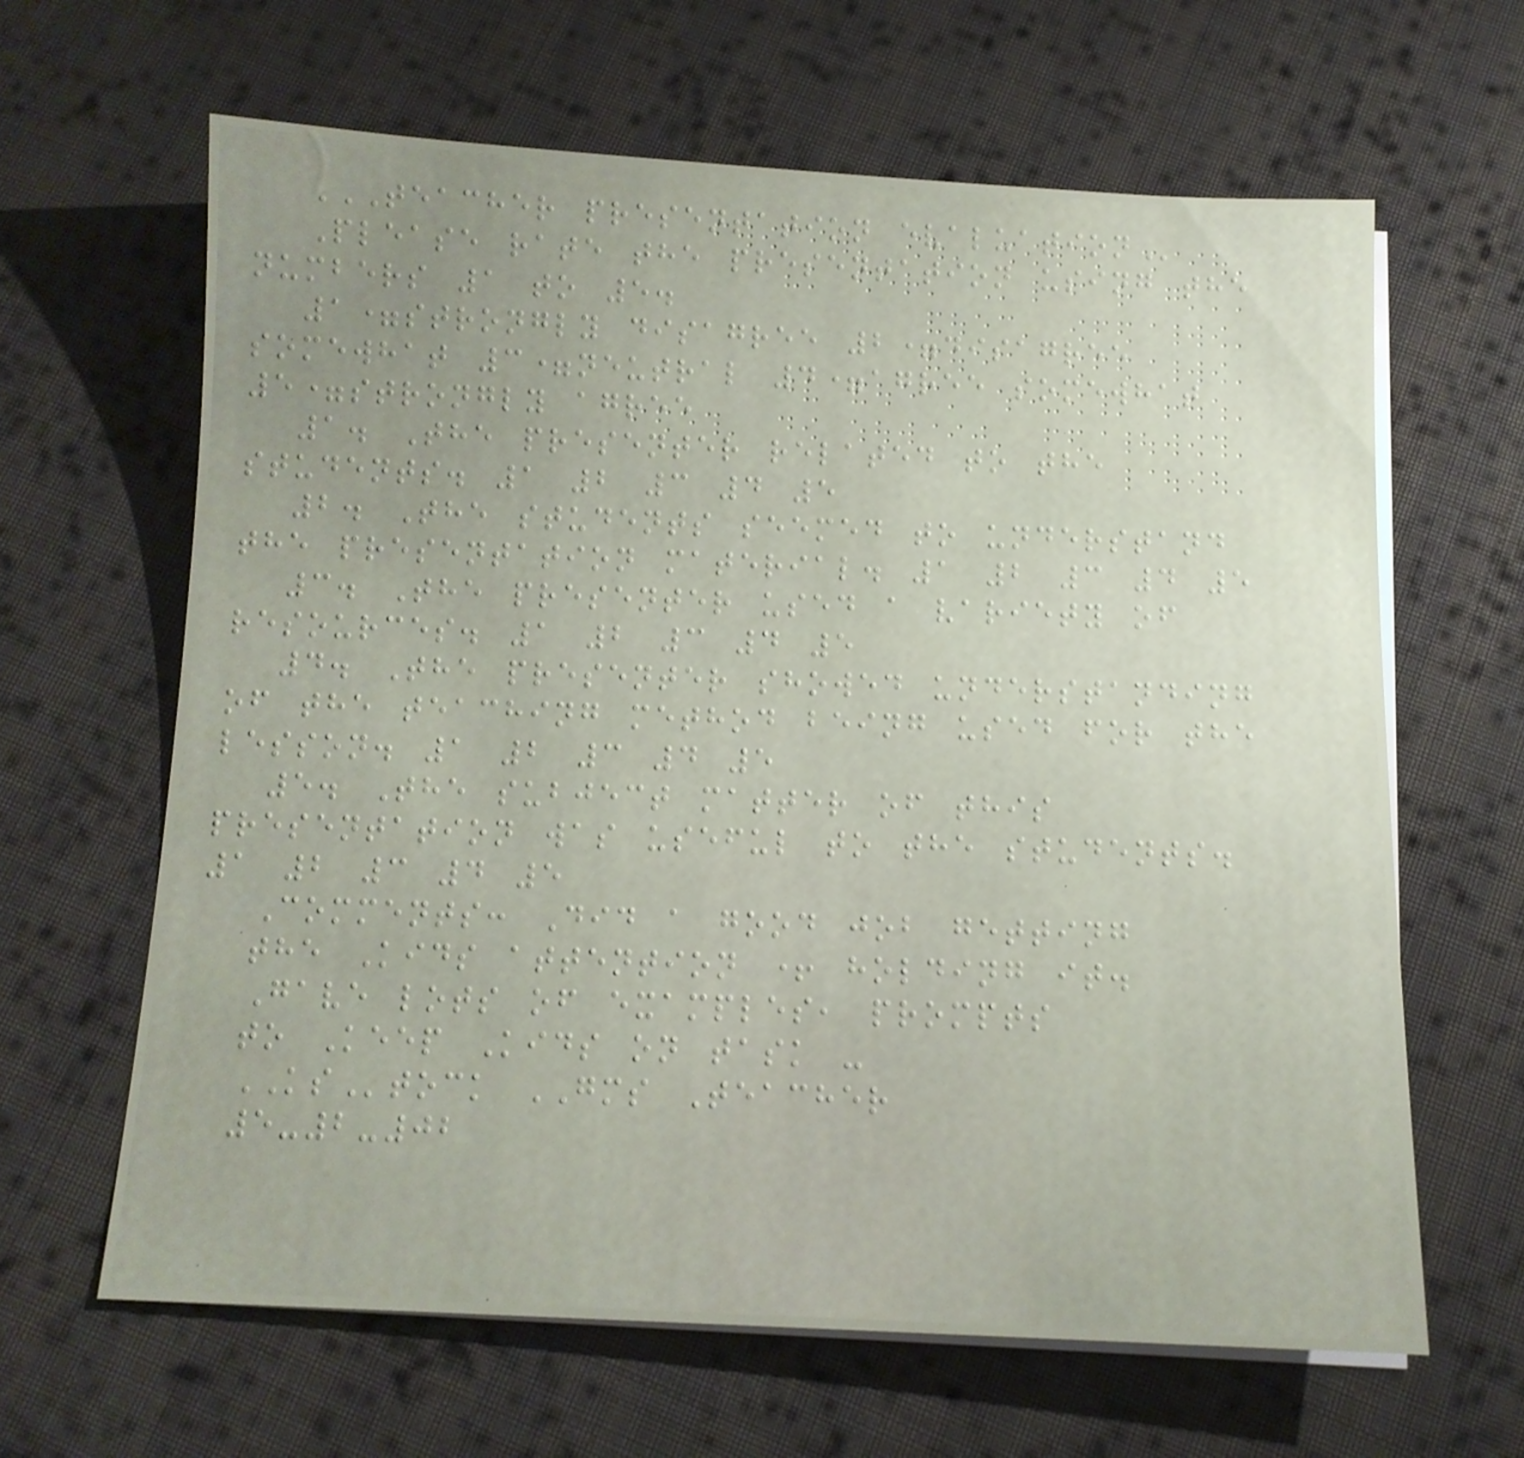TEACHER PRESENTATION EVALUATION
Please rate the presentation using the
numbers 1 to 5.
1=strongly disagree 2=disagree
somewhat 3=neutral 4=agree somewhat
5=strongly agree
1. The presenter related to the
students. 1 2 3 4 5
2. The students seemed to understand
the presentation material. 1 2 3 4 5
3. The presenter used a variety of
resources. 1 2 3 4 5
4. The presenter showed understanding
of the teaching method being used for the
lesson. 1 2 3 4 5
5. The subject matter of this
presentation was useful to the students.
1 2 3 4 5
Comments: Did a good job getting
the Kids attention + holding it.
Gave lots of examples, prompts
to Keep Kids on task -
KStock GMS Teacher
5-2-02
